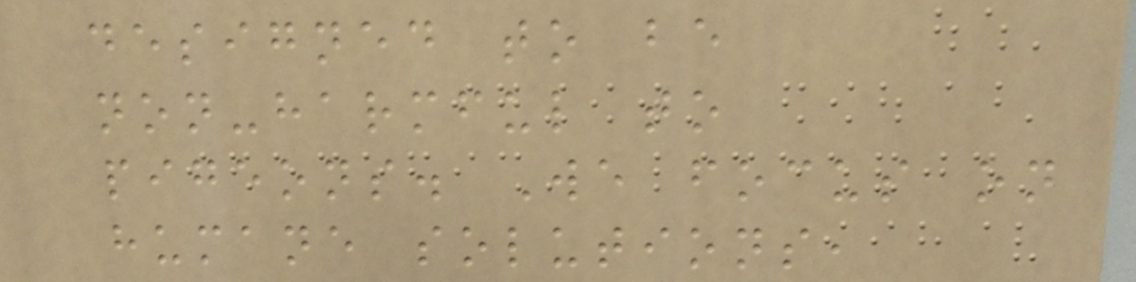designed to be
non-harmful to
pigeons. We focus on
humane solutions,
